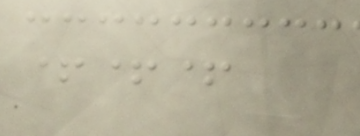+++
